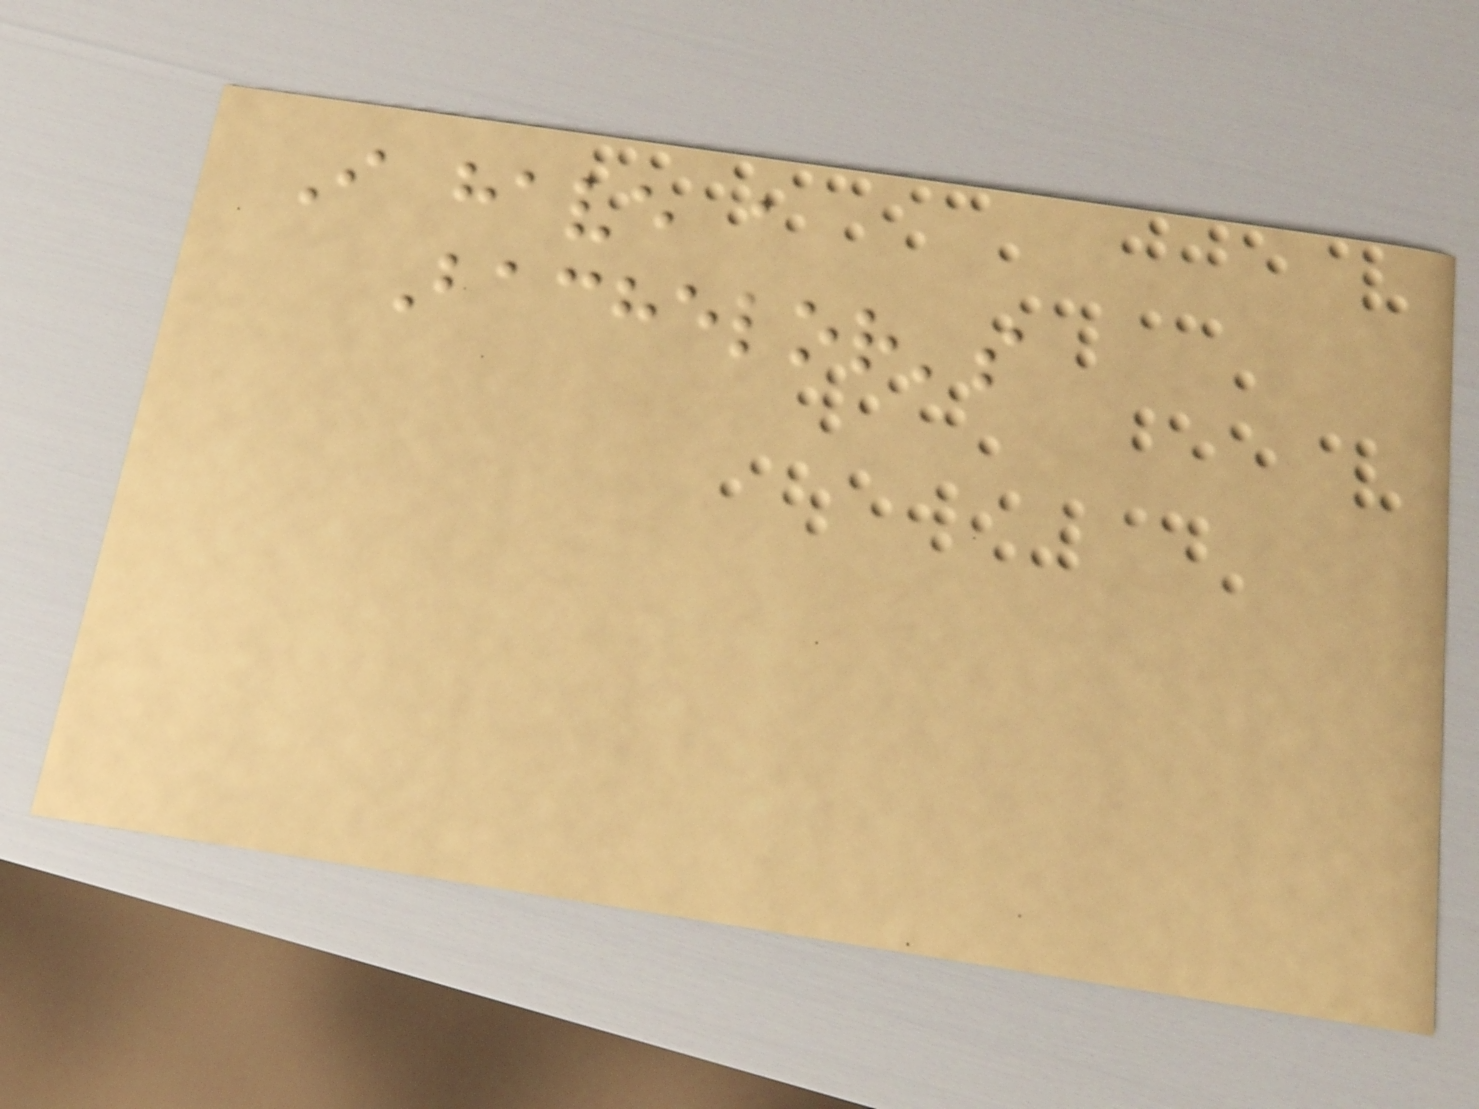I have a
Bachelor's
